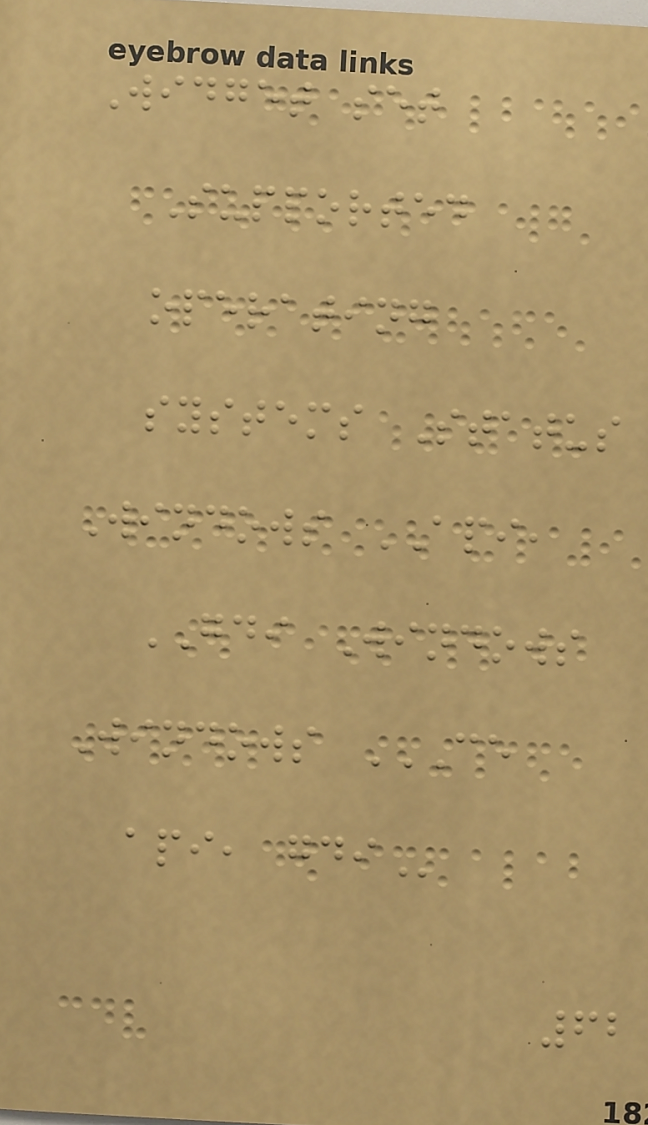Widget set
Supported
operating
systems Status
Windows API,
GDI Windows
Windows CE
API, GDI
62
